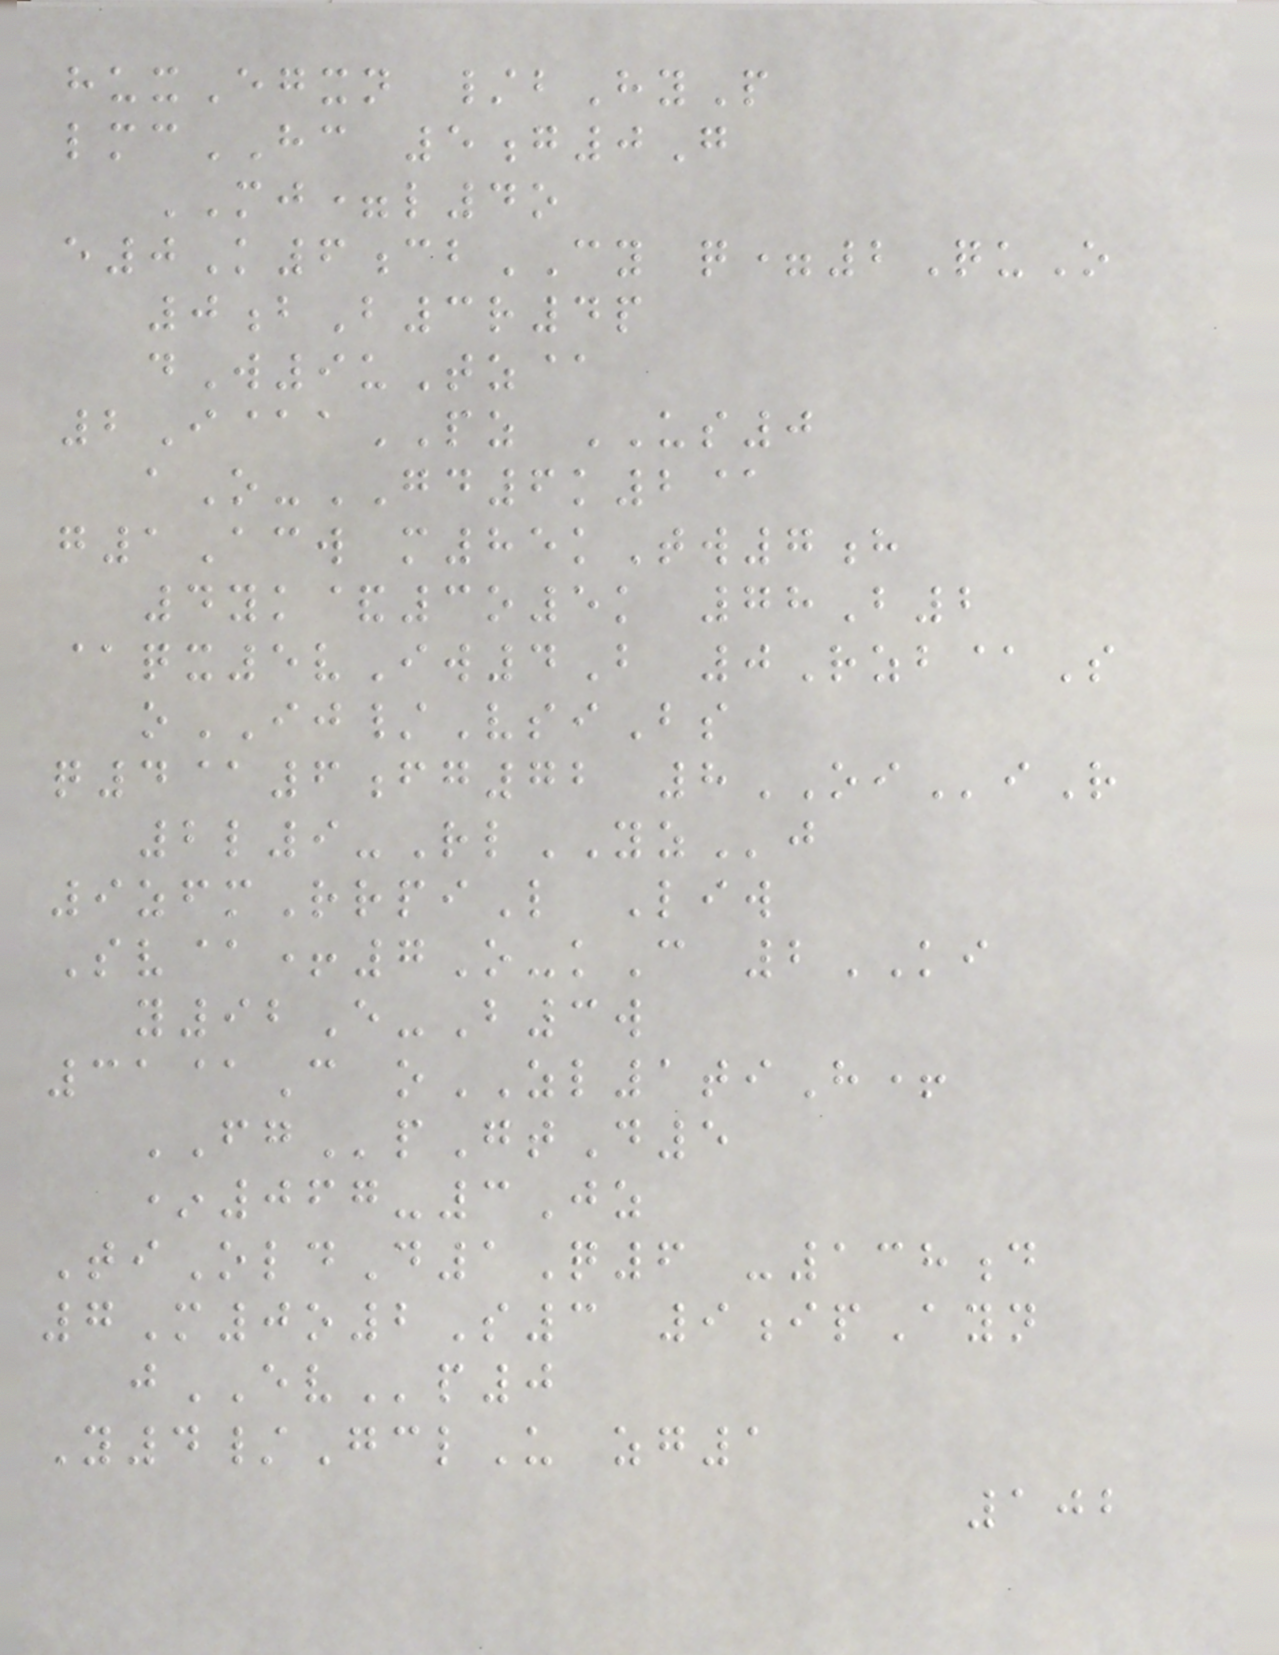huxEgxn /bHyP
lmcHC 5g0G
MJ=l4o
e0K6cbCY q=2QuO
0bB3r4p
dW9uTz@
2I@aPZ US0
aO-GD6k2@
g1Acw m85kTw7h
4yk&3o5k 78B2
@qx5vIw4B 0Rzb@S
oIJ/VsiBs
q4@6fg72 8OIiR
2l9-RlYZj
9zfmRrpiL Liw
Sv@+7O-kC 2KI
y92E-B3w
31@C oZL1tiH+
FGpGtD5
*067-3Jz
TiOldD1Q6 -138d
7M0o2S3 9ipAyn
jEVp0
Y4/GclU zg1
102
